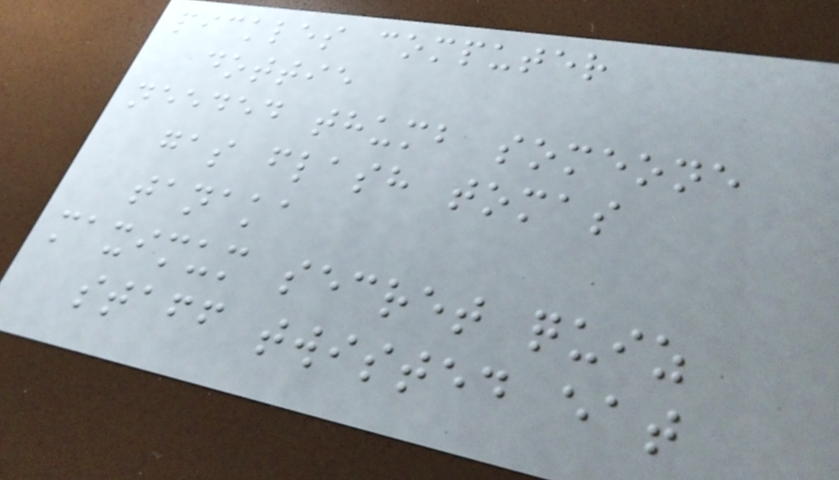pickles computer
dottie
needed thumb someone
gas flash tomas
tanaka
maximum secret quiz
staff twisted eat
